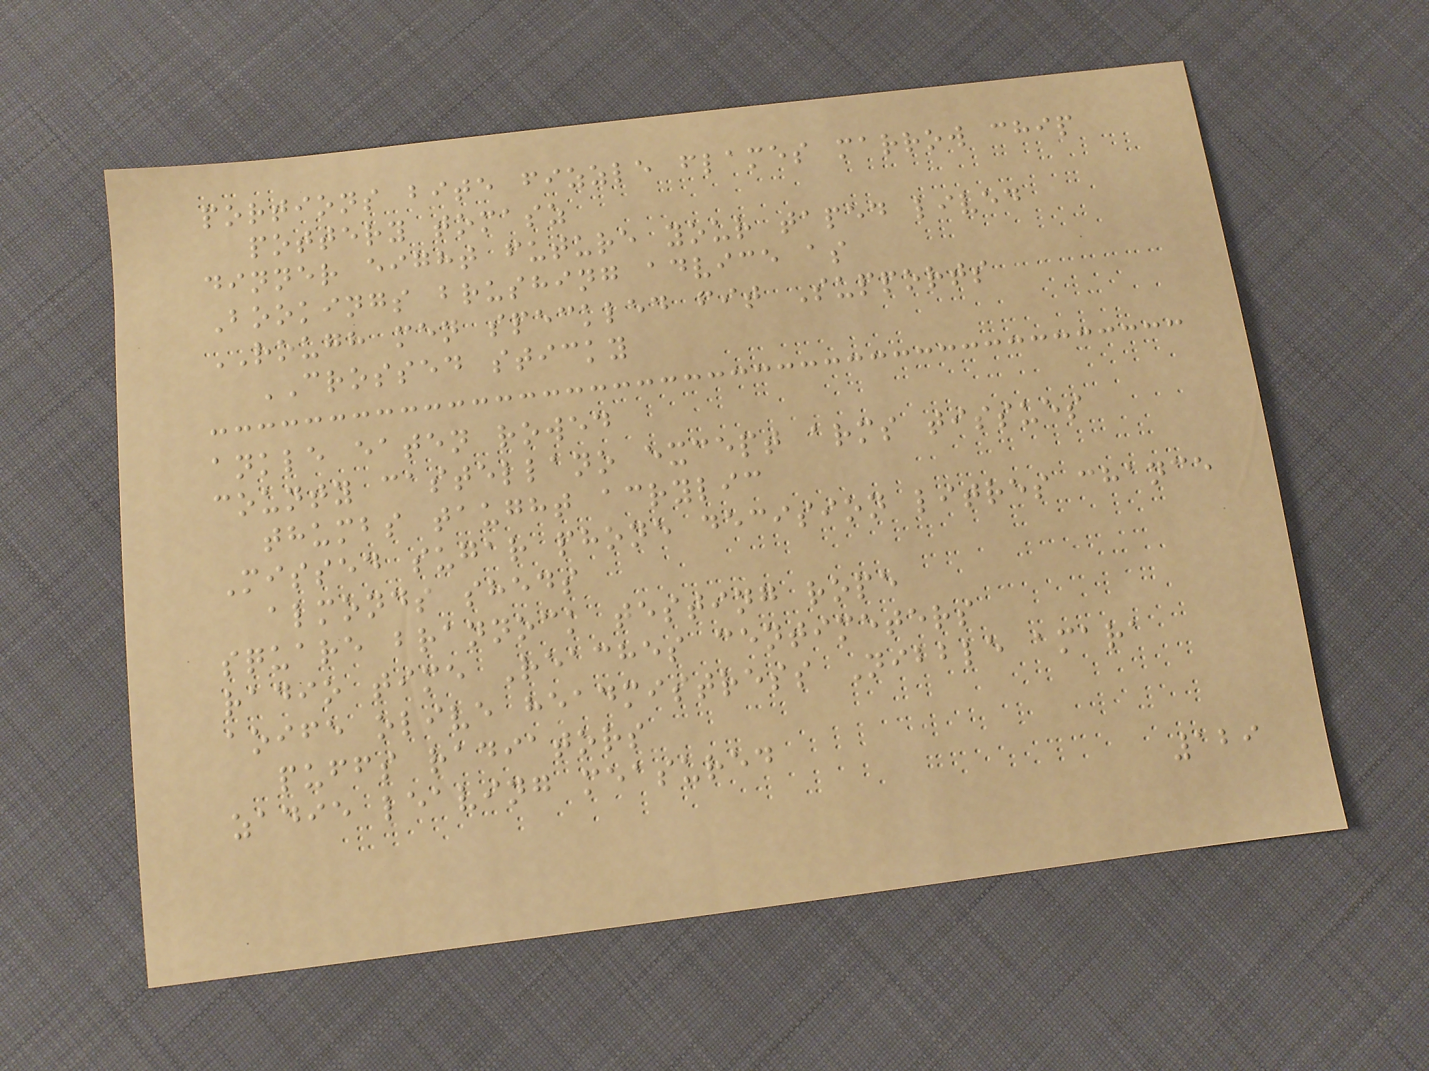portions bite fizzle flames marrow chip
pottery tomasz
dinner eight future your taped lived
Bookings brushing advice as
ROUGH men speckled fit Supports
CROSSED sticky
ankle eaten rowed
county castellano except arms tissues
thumbs taught acrylic
Missed sugar phone decision litres chance
almonds sheds
square brannock testing rope
radio time Reaches centimeters
aoife olive headmistress Nibble amara
puffs radiators
zadie leaving measured
129
